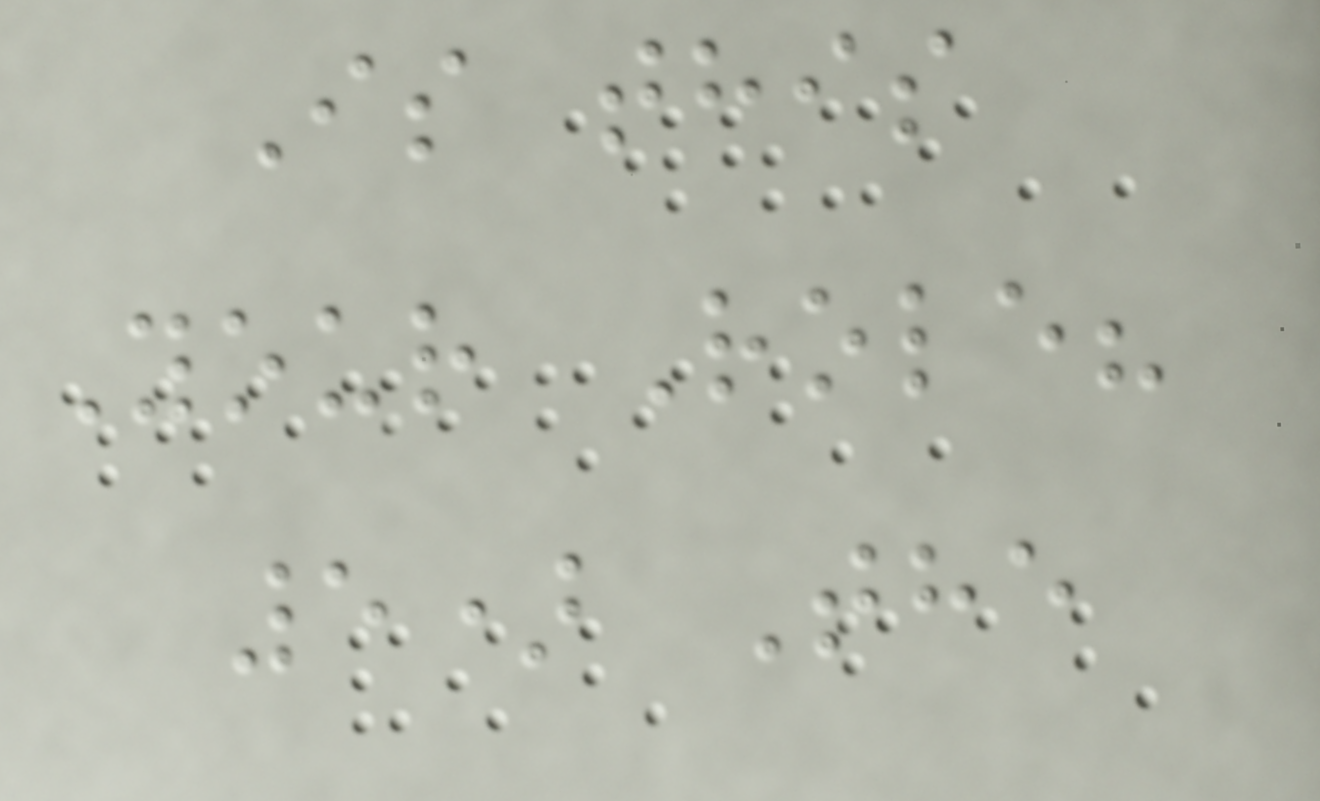Is this
Your Role?
5) The
